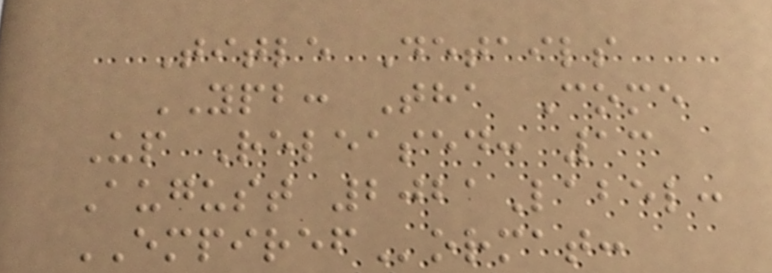Title Details
YPB: Tha Come
Up Released: 13
August 2021Label:
EMPIREFormat:
